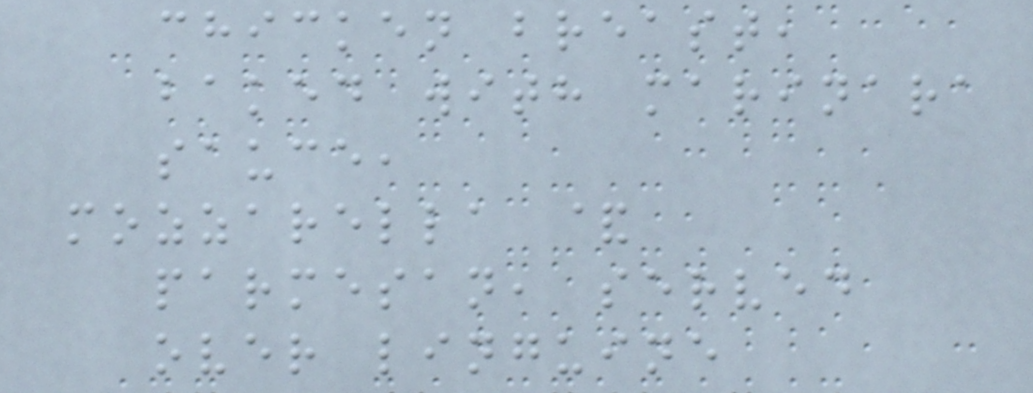chicken breast,
baked with marinara
sauce,
mozzarella &
parmesan, served
over linguine
